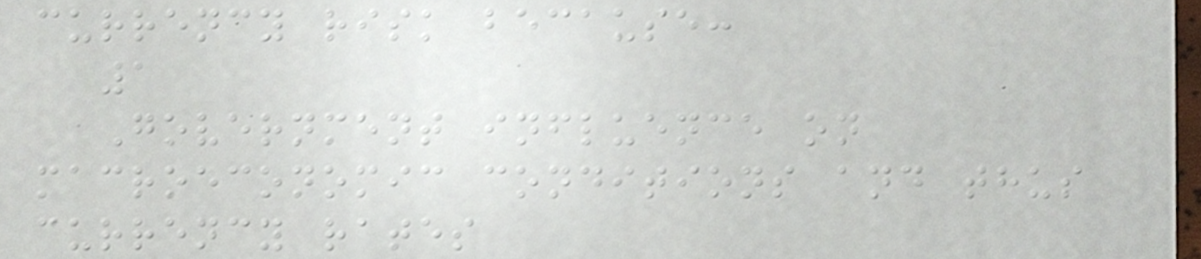currency risk because:
1
Government influence on
macroeconomic conditions and thus
currency rates
